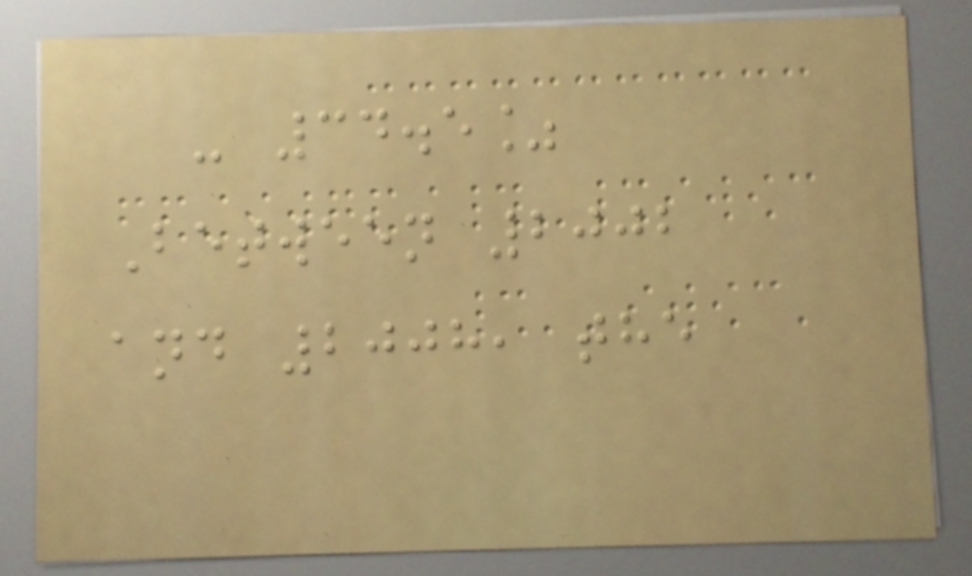- 34.5%
Between 2002
and 2008, the
